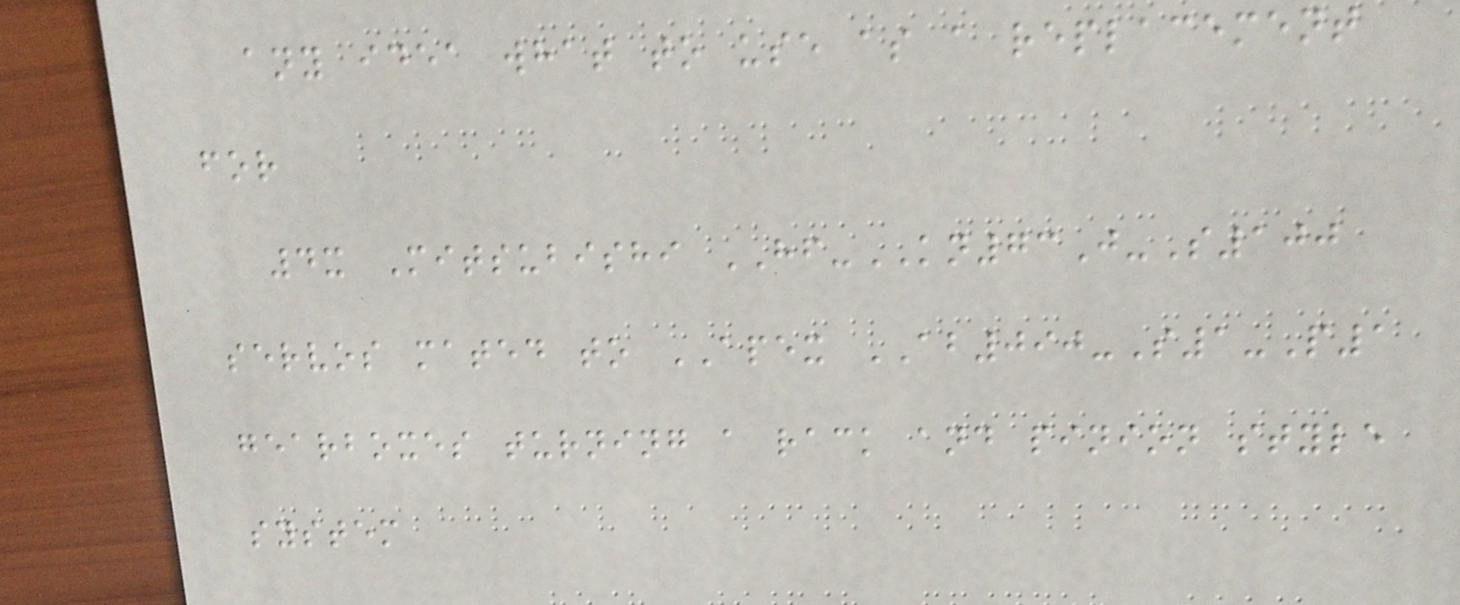any idea what to use as a replacement
for
4x Mitsubishi HF-KN73J-S100
servos mated to APEX AB090-S1-P1
gearboxes turning a rack and pinion style
system
